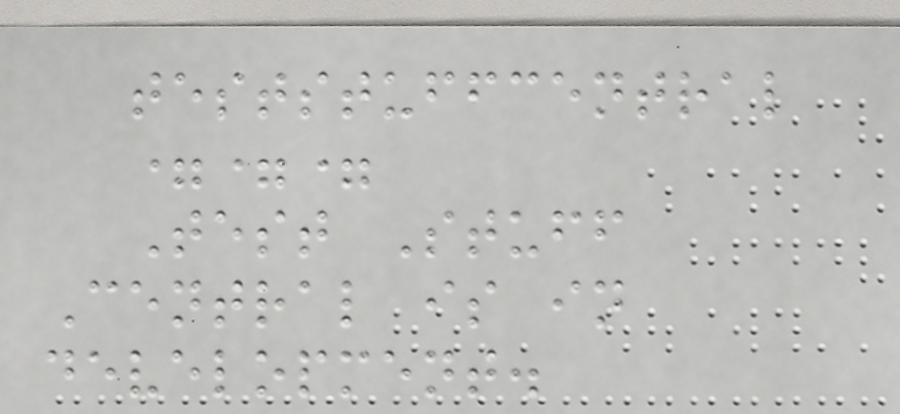teststuffcentral
===
Test Stuff
Central is in
development.
